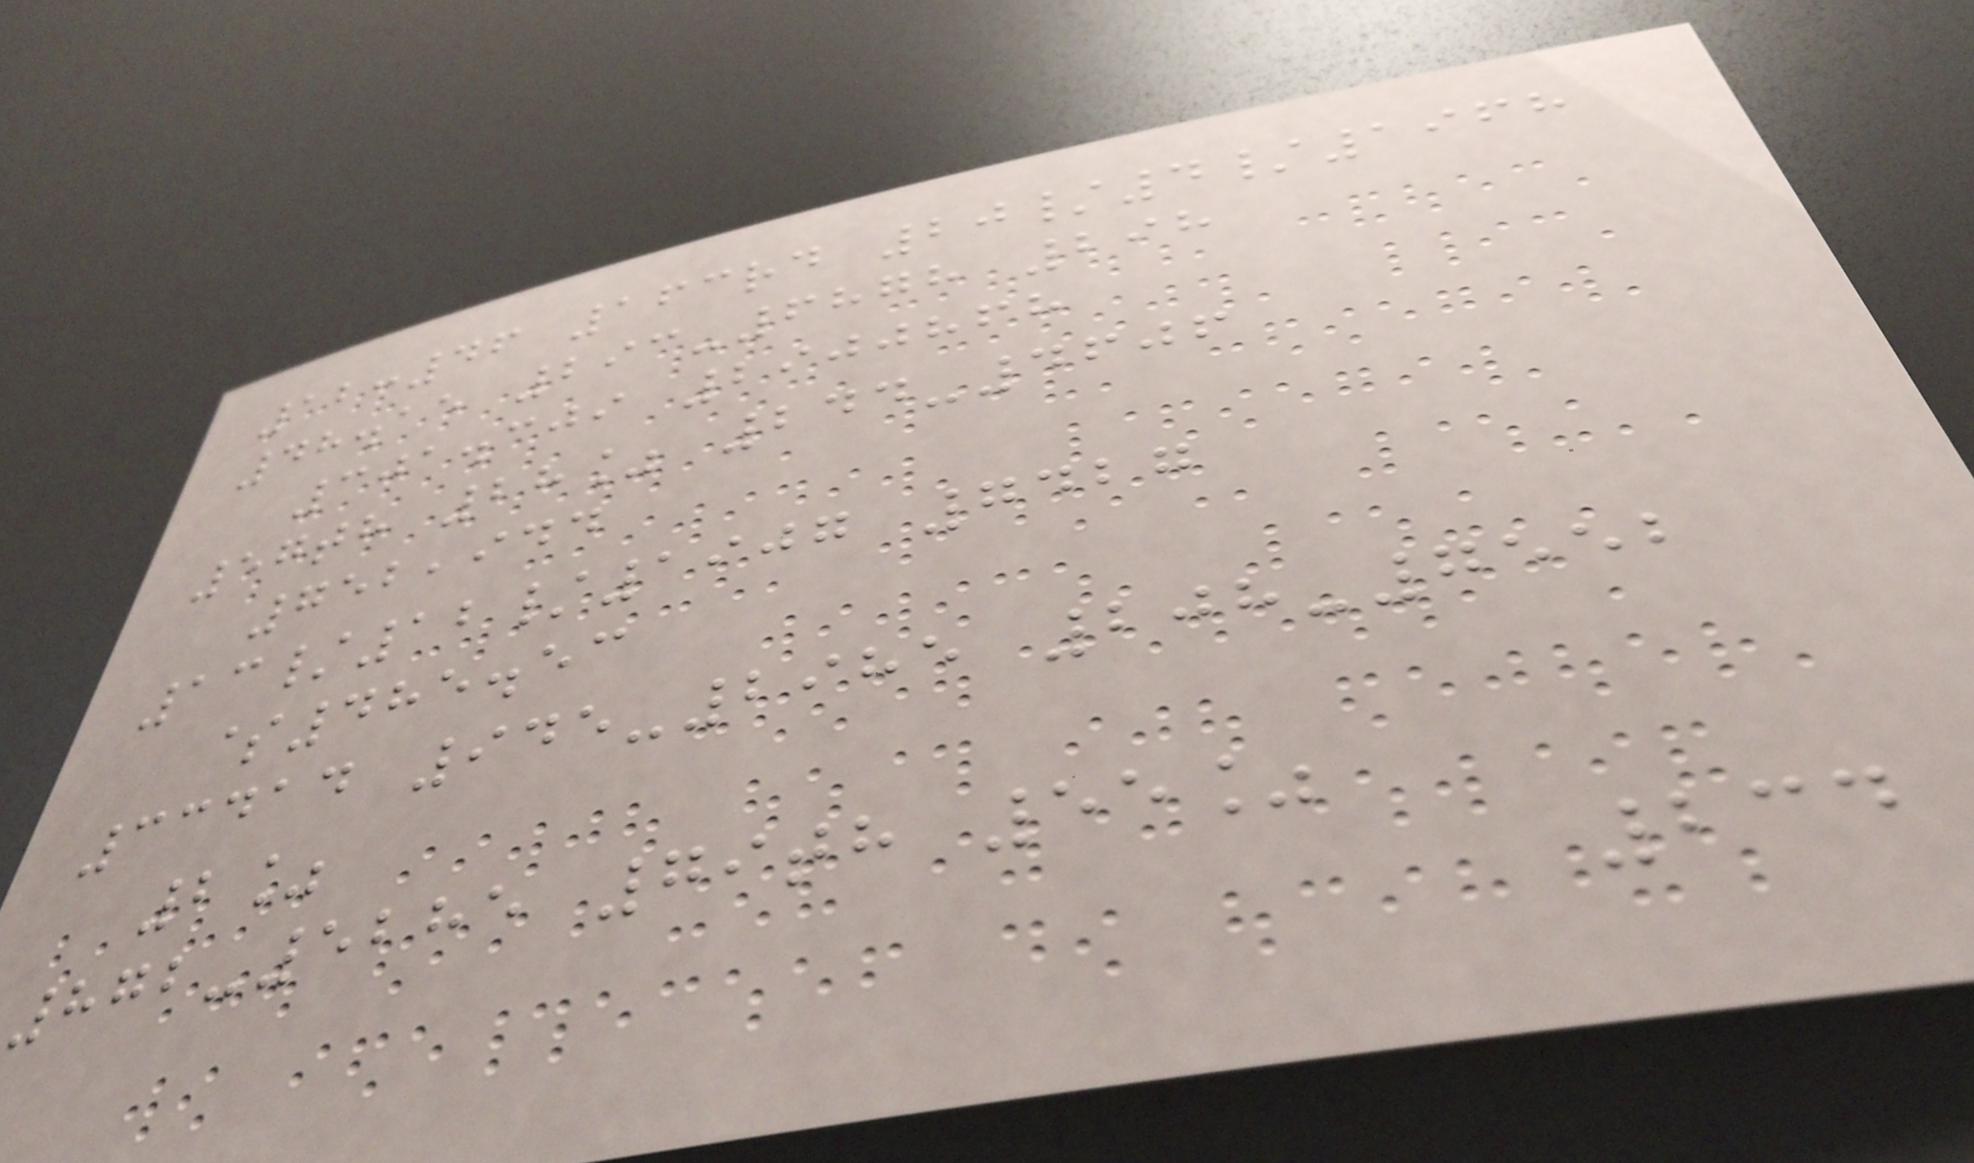12:46 163rd 20/4/1968
48.15 293-6878 298
301.309 2900868
57th 28% 244-4606
752,944
13/12/1907 7427
$485.53
33414 945-2985 208-7552
2%
872-5285 79th 55%
234
